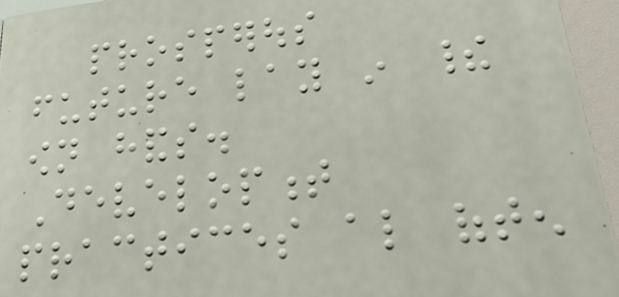prosperous
future lay in their
own hands.
Development
practices also often
